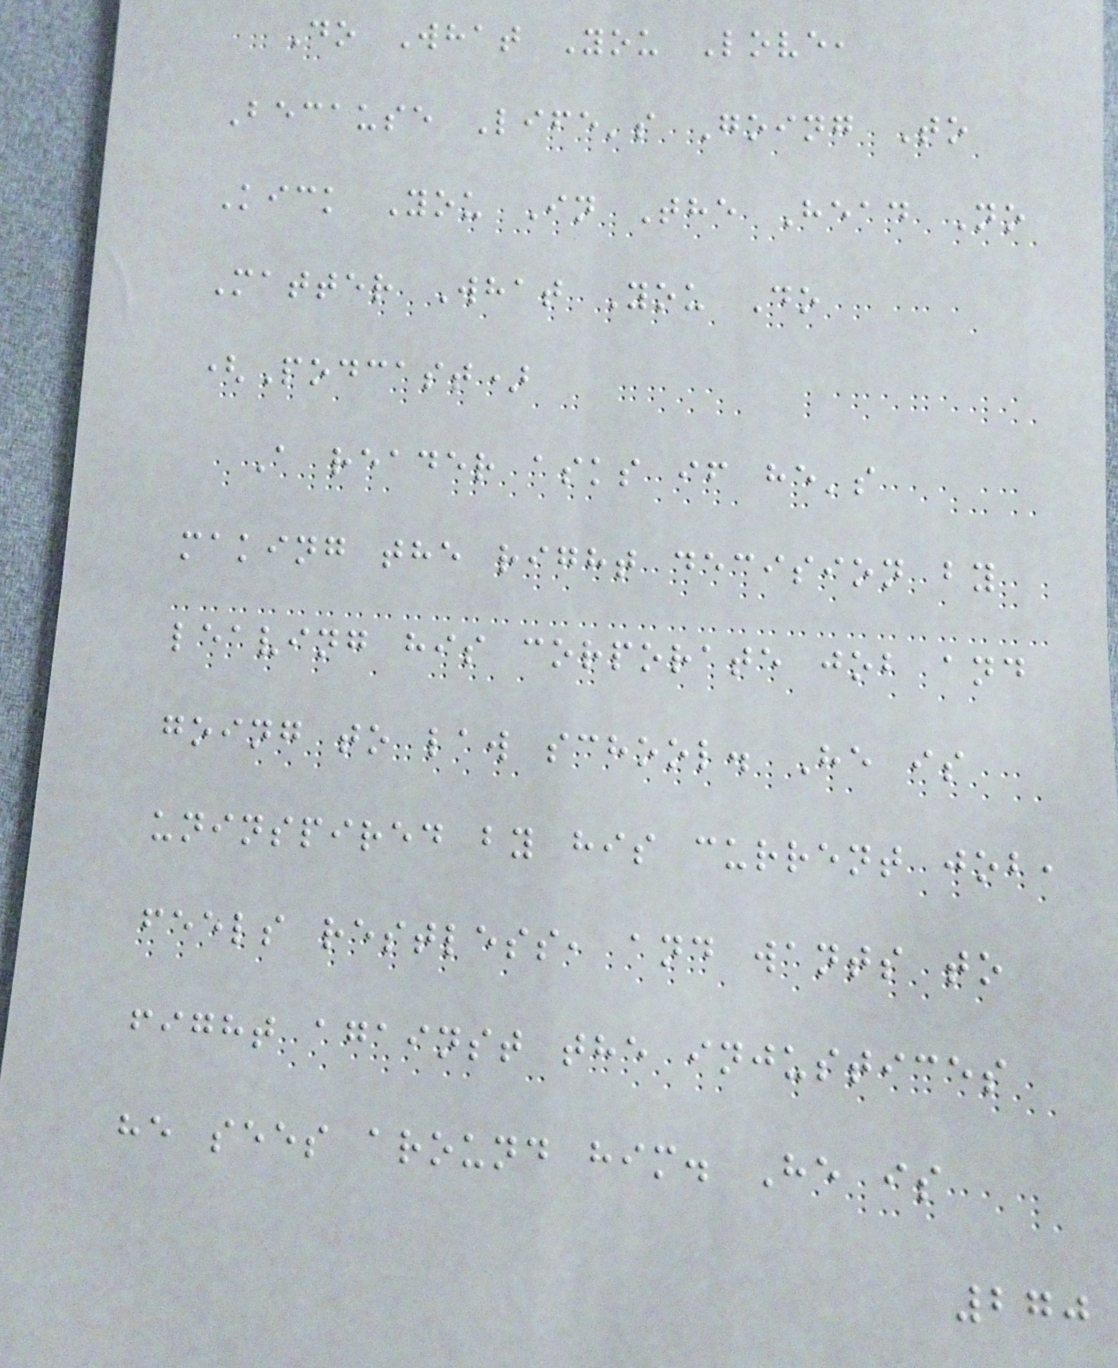Do What You Love,
Because Life's Going To
Kick You In The Head No
Matter What You Do
(Podcast)
A reader asks if he's
making the right decision by
leaving his corporate job and
going to law school. He is
uninspired by his current job,
feels restless, and wants to
fight against the injustices
he sees around him. He is
270
